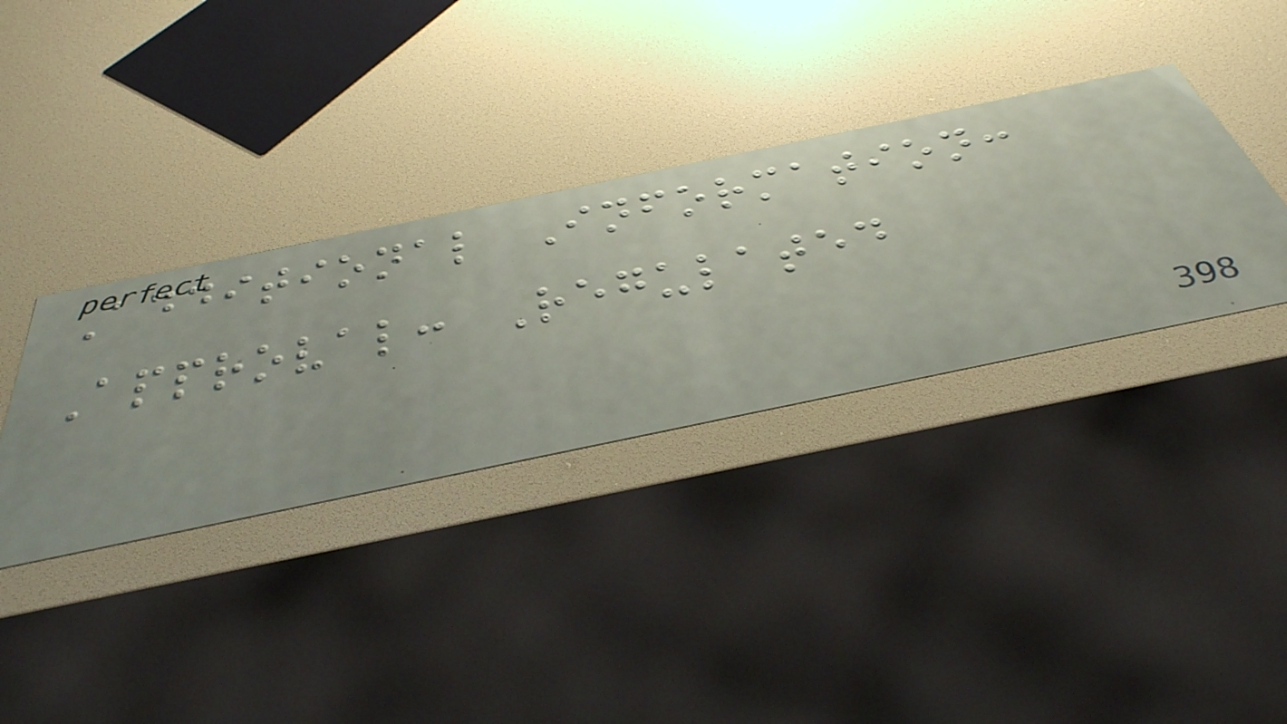Additional Information:
Approval: Regulated
